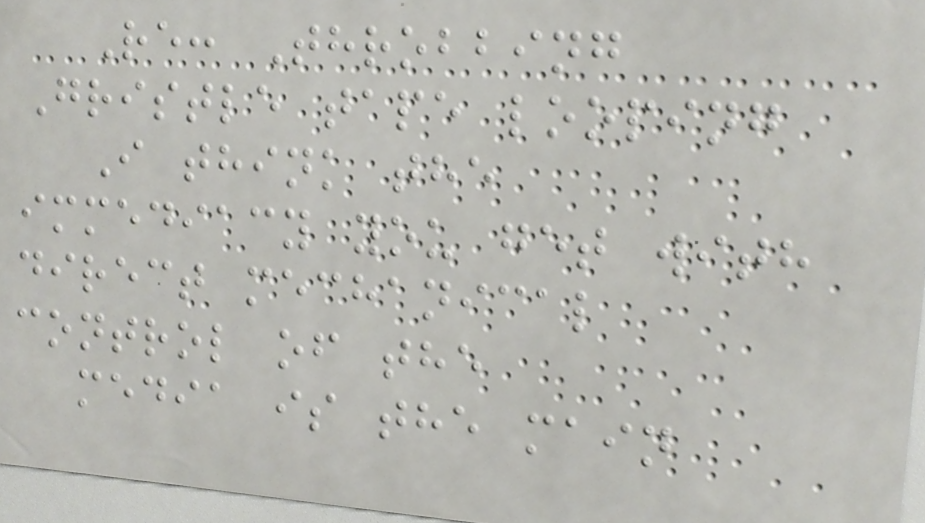Re: Throbbing
Gristle tape looping
I think the
immediacy you get with
direct mechanical
control of the
media is the main
